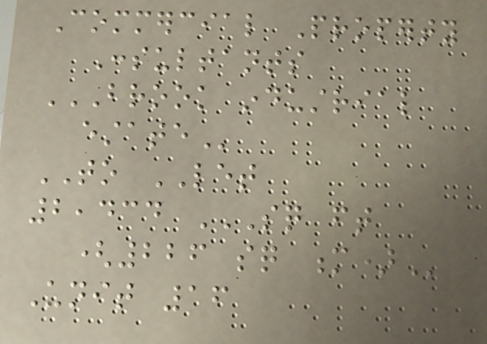Commercial Property
Consultants
BROOK INDUSTRIAL
ESTATE
TO LET
2,434 SQ FT
(226 SQ M)
Unit 16
